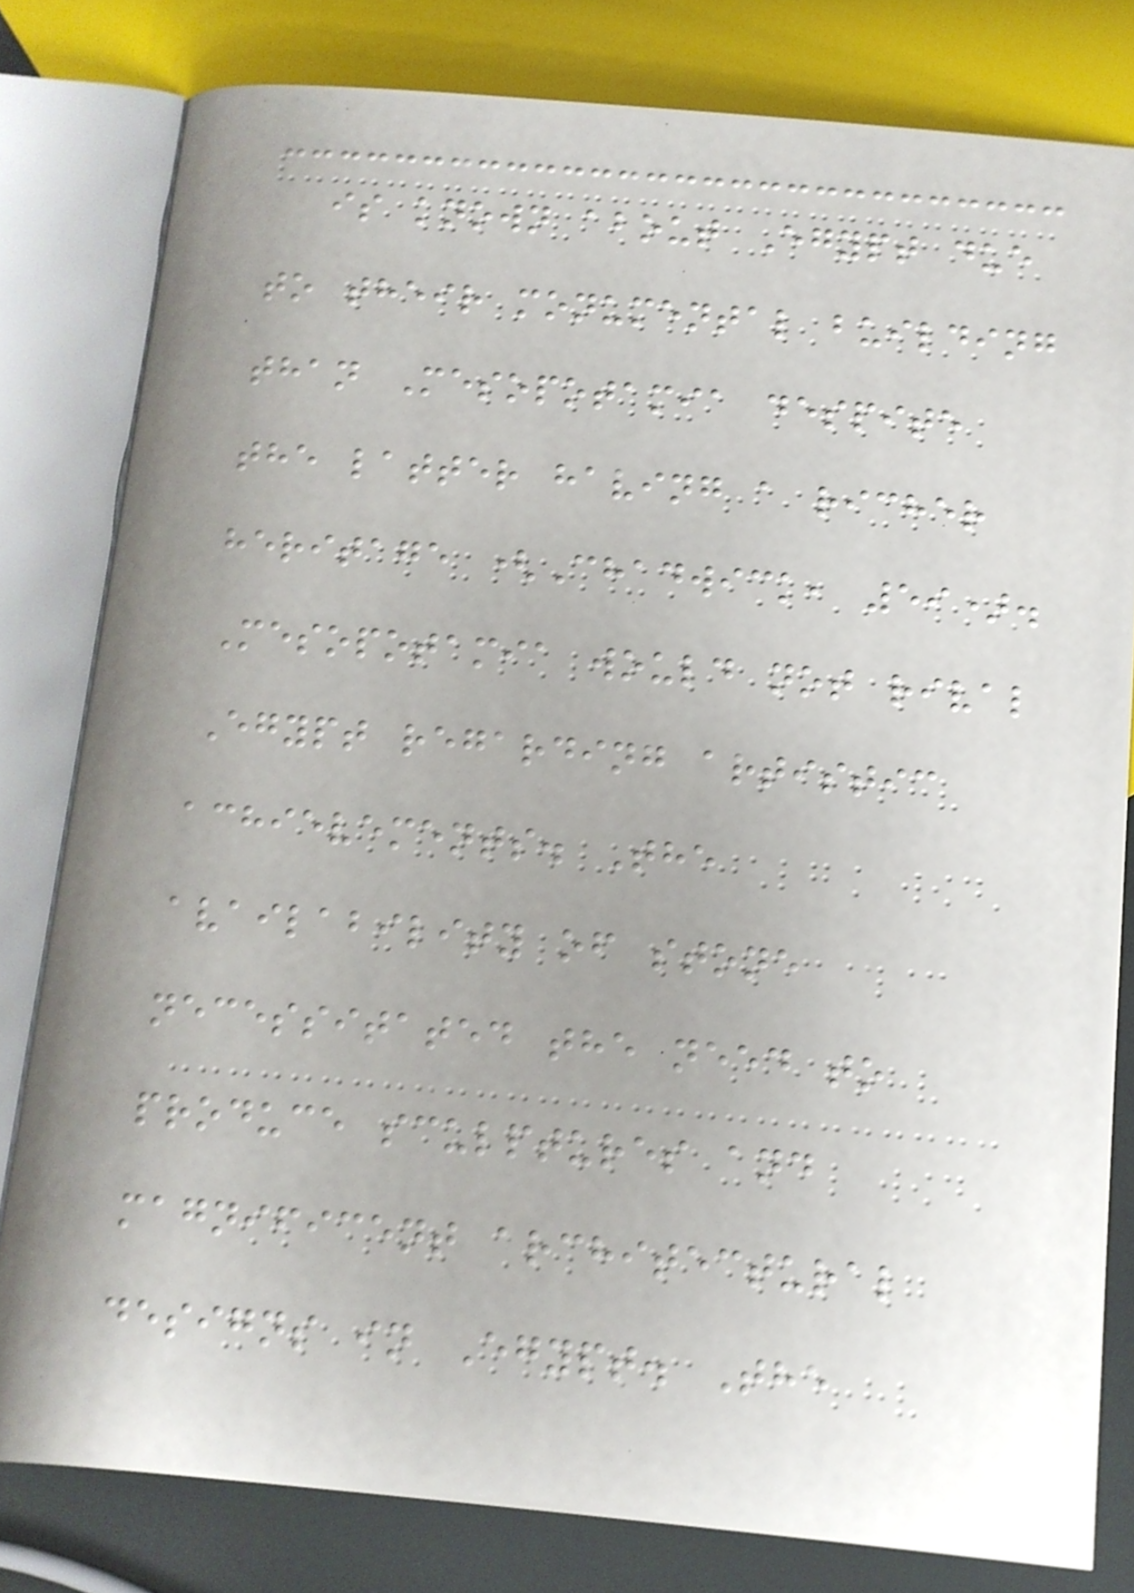is known about Egypt due
to their monumental building
than Mesopotamia despite
the latter having a richer
heritage (Chadwick, 59).
Mesopotamia would not rival
Egypt regarding artistic
achievements. The
availability of stone
necessitated the need to
produce sculptures and
magnificent architectural
designs in Egypt. The
